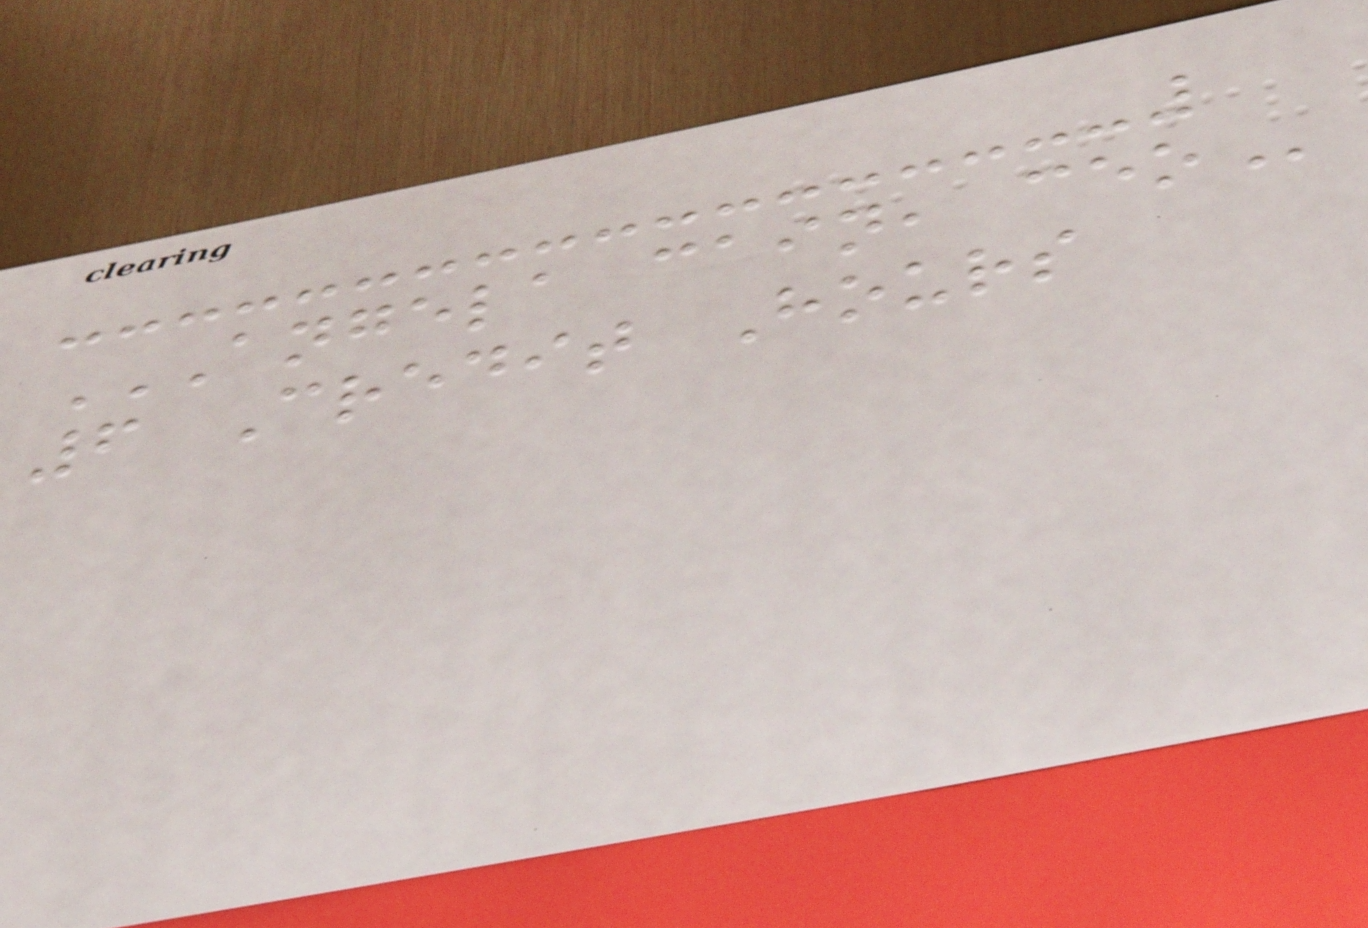ANGELA CAIN, CEO
6 Credit Hours
